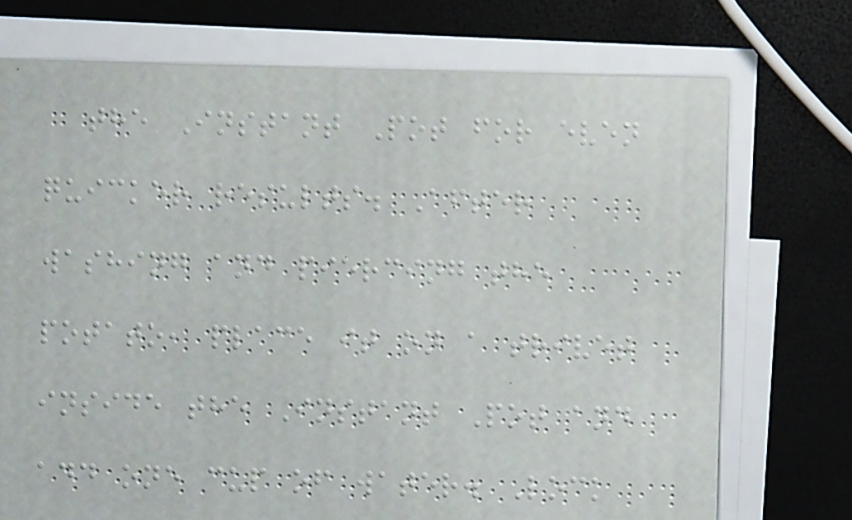the Instant Pot for even
quicker results. After
washing and piercing the
potato, place it on a trivet
inside the Instant Pot and
add one cup of water. Lock
